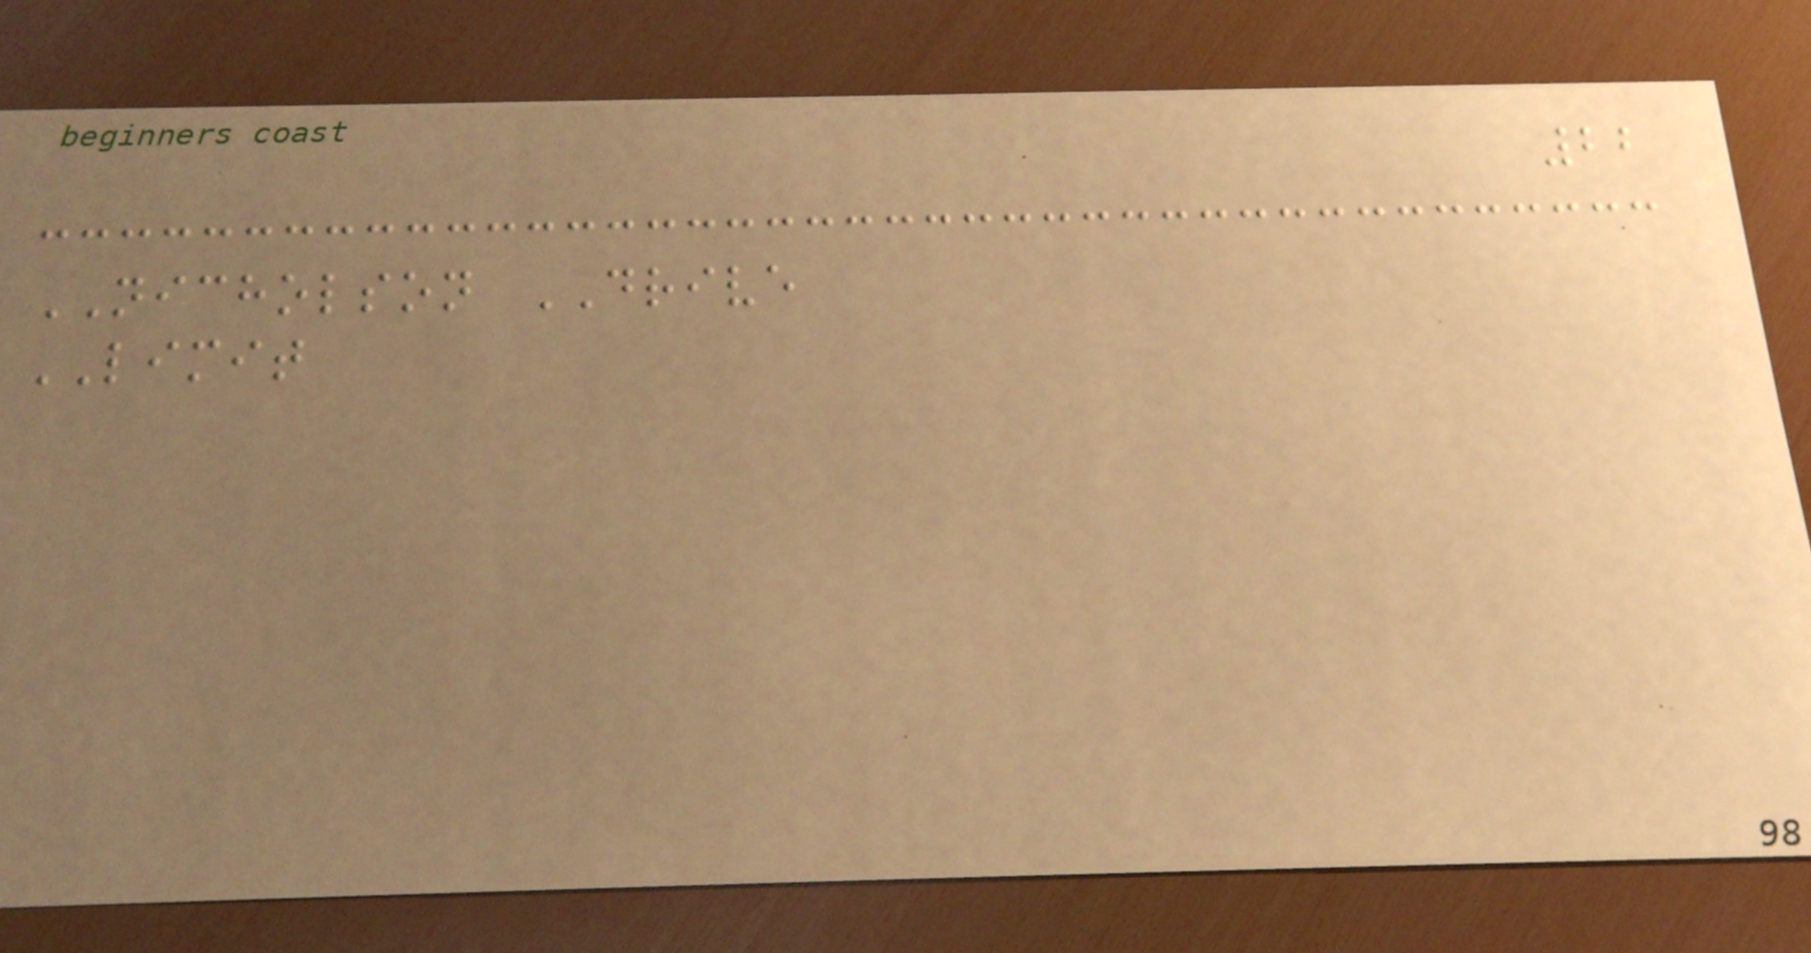22
NICHOLSON DRIVE
LIMIT
